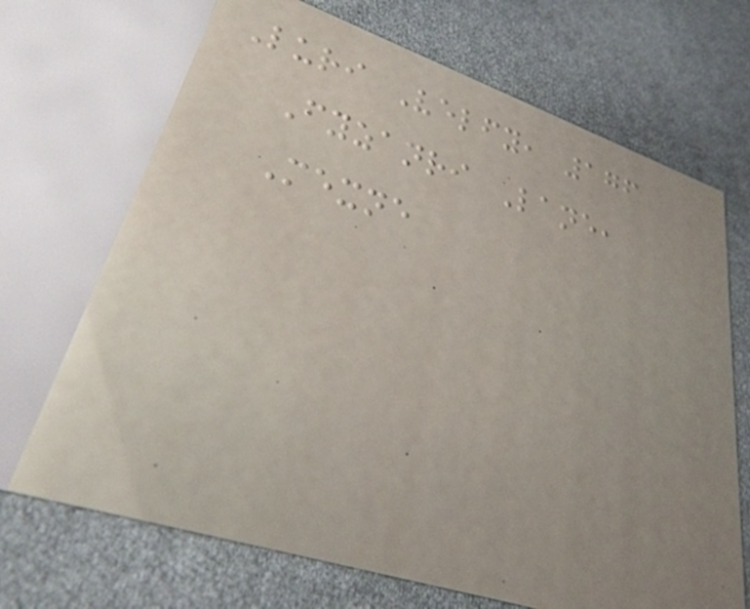Luri Velfy, 176
Fyzanri Lane,
Mexne
